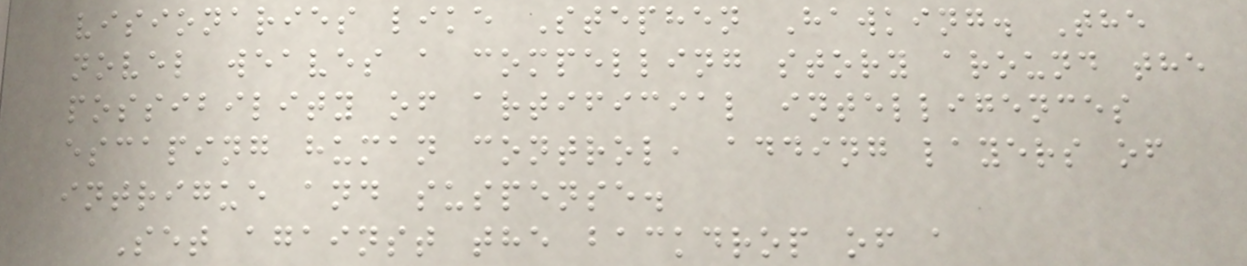visionaries like Stephen Hawking. The
novel weaves a compelling story around the
possibility of artificial intelligences
escaping human control, adding layers of
intrigue and suspense.
Set against the backdrop of a
